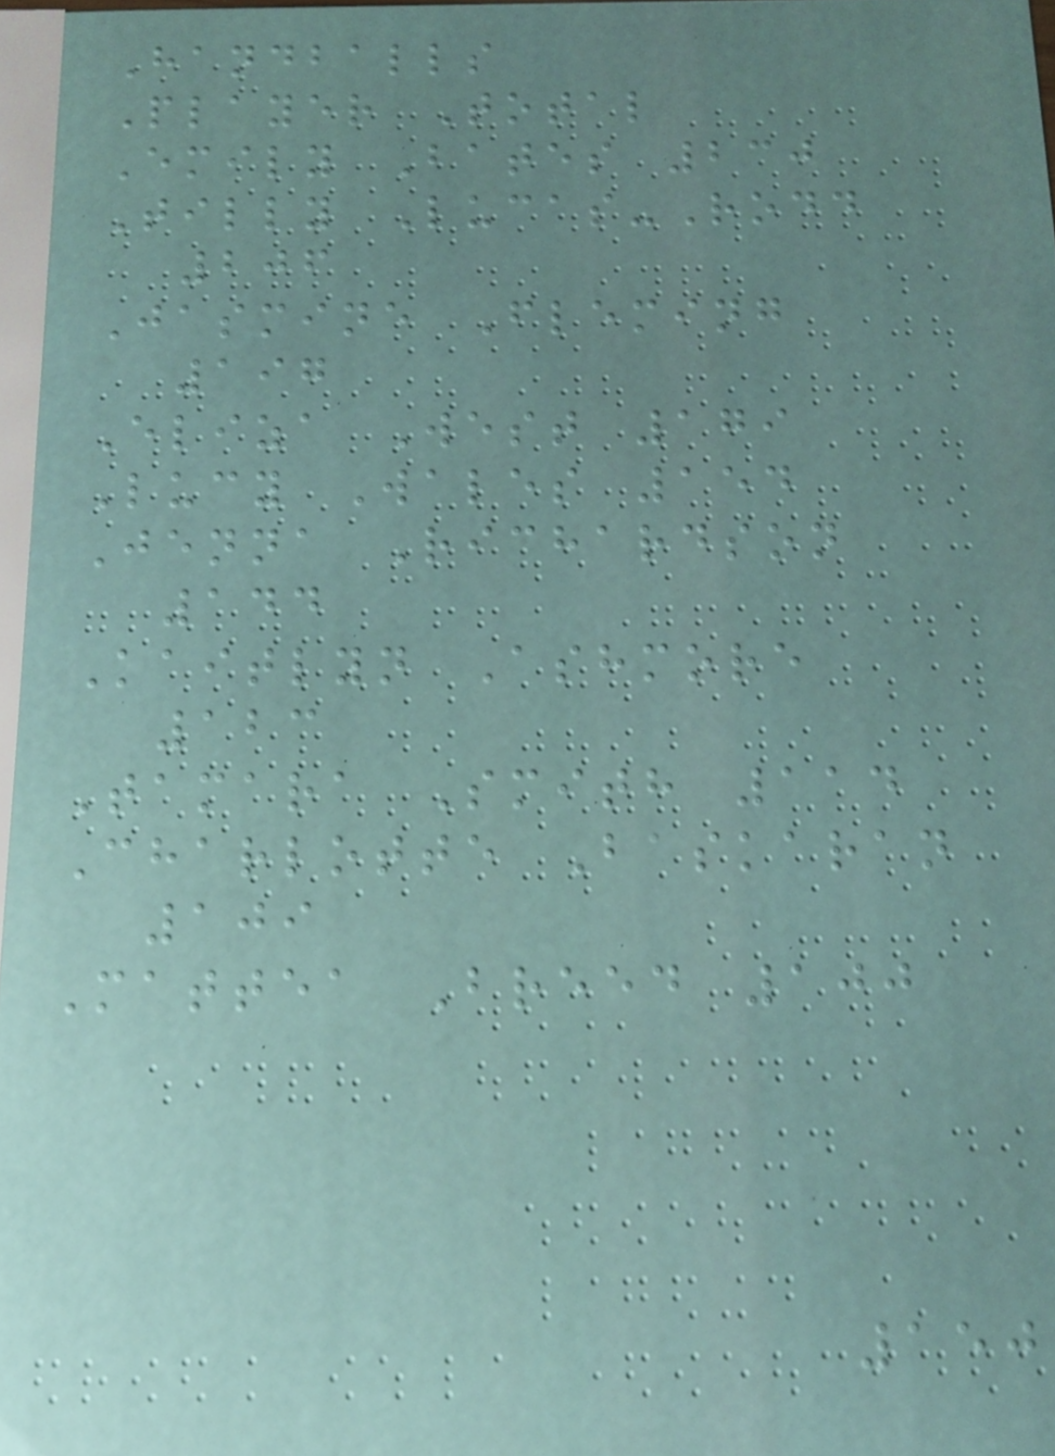Handballs
Player Total
Emily Bates 230
Tilly Lucas-Rodd
206
Jasmine Fleming
197
Eliza West 179
Lucy Wales 154
Jenna Richardson
144
Kaitlyn Ashmore
123
Tamara Smith 114
Charlotte Baskaran
109
Mattea Breed 100
150
